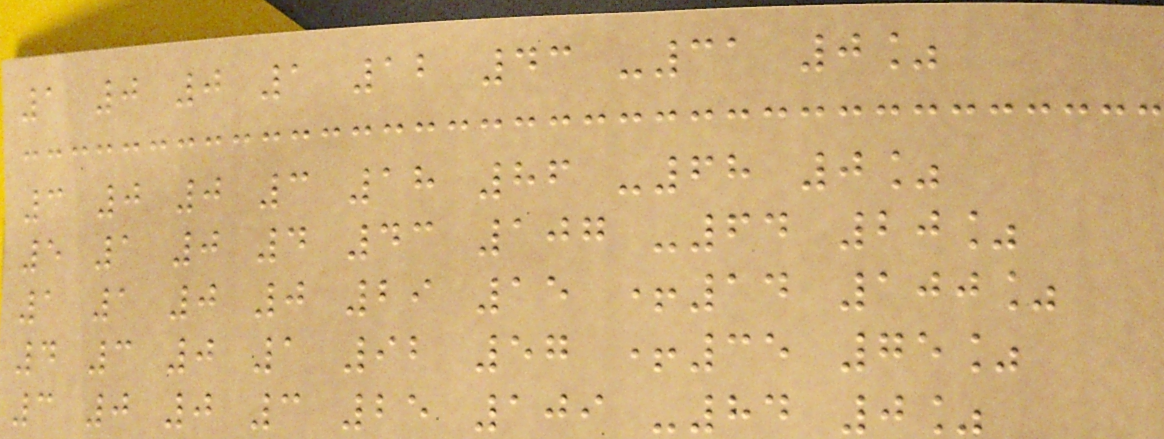1 0 0 1 12 43 -31 0%
3 0 0 3 18 86 -68 0%
5 1 0 4 43 107 -64 20%
1 1 0 0 29 15 +14 100%
4 3 0 1 92 57 +35 75%
3 0 0 3 25 109 -84 0%
